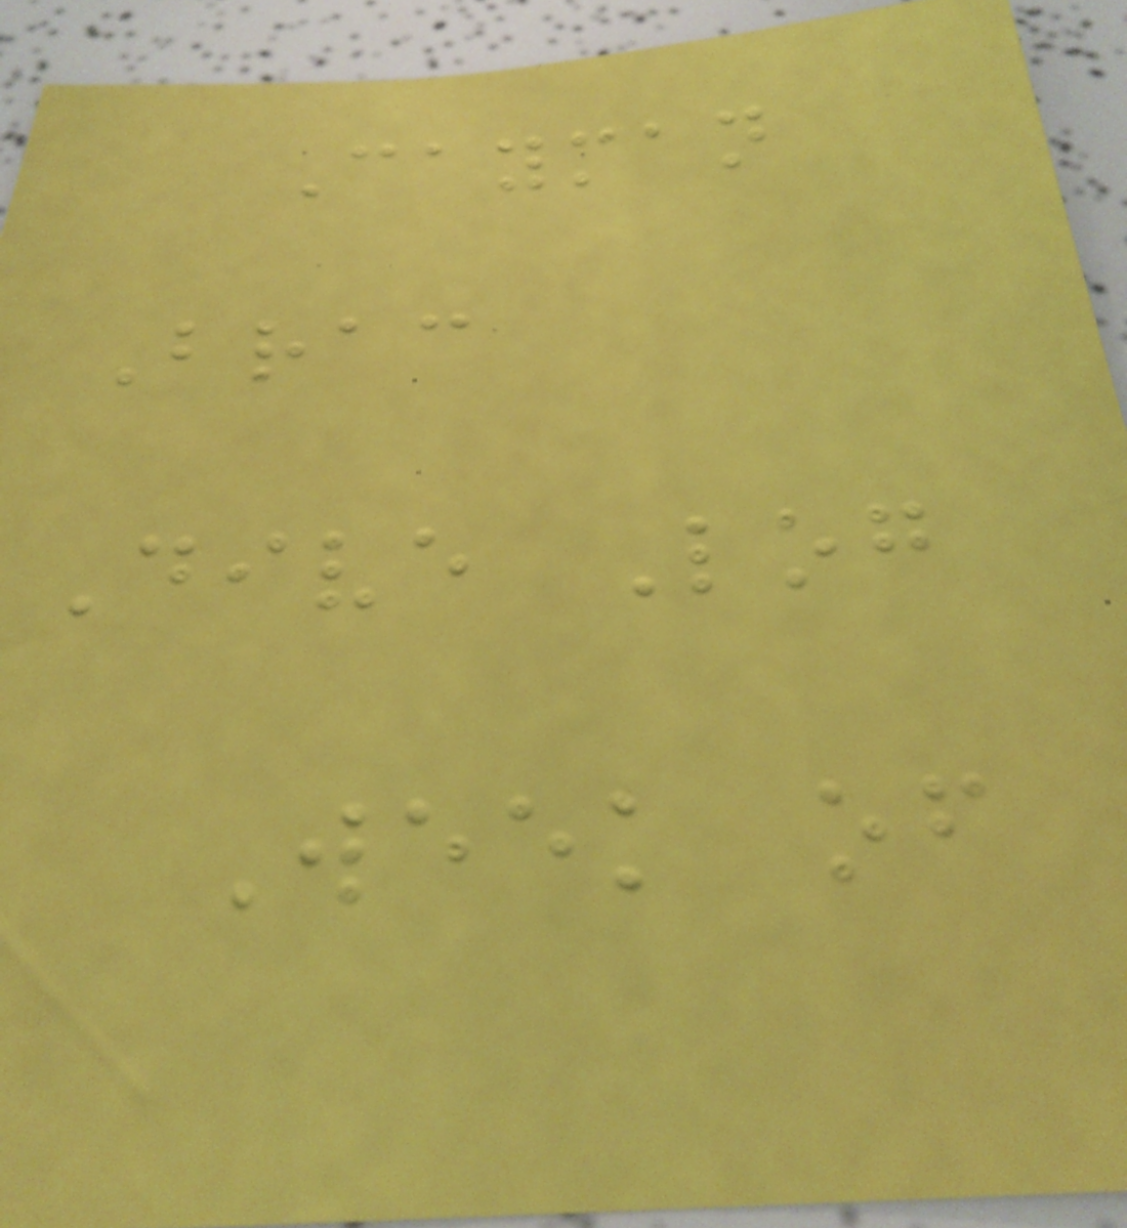Cayman
Brac
Dive Log
Week of
